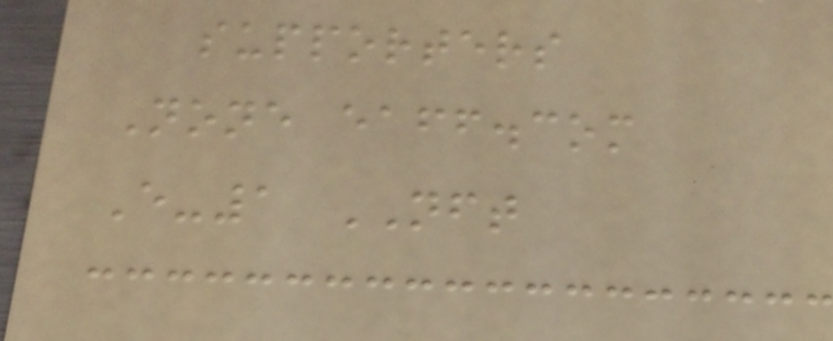supporters
None eaff.com
E-1 NFT
